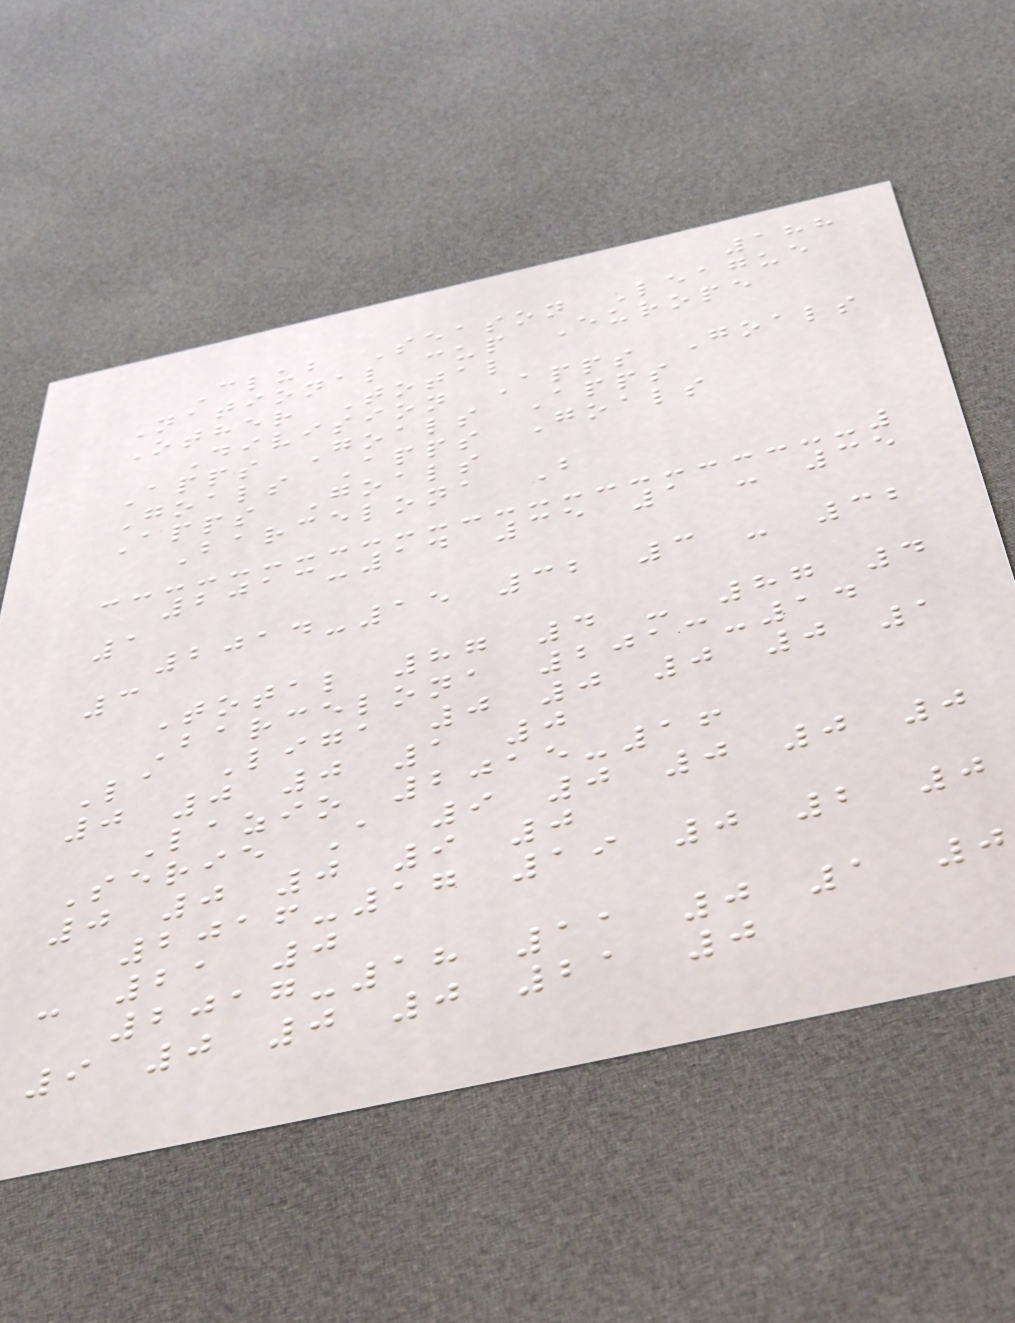188
Club Season League
National cup Europe
Other Total
Division Apps Goals
Apps Goals Apps
Goals Apps Goals
Apps Goals
Barcelona B
2013-14 35 1 - 35
1
2014-15 32 3 - 32
3
Total 87 4 - 87 4
Barcelona 2013-14
La Liga 0 0 0 0 1
0 0 0 1 0
Lazio 2015-16
Serie A 9 0 0 0 0
0 0 0 9 0
2016-17 19 0 2 0
- 21 0
2017-18 11 0 1 0
9 0 0 0 21 0
